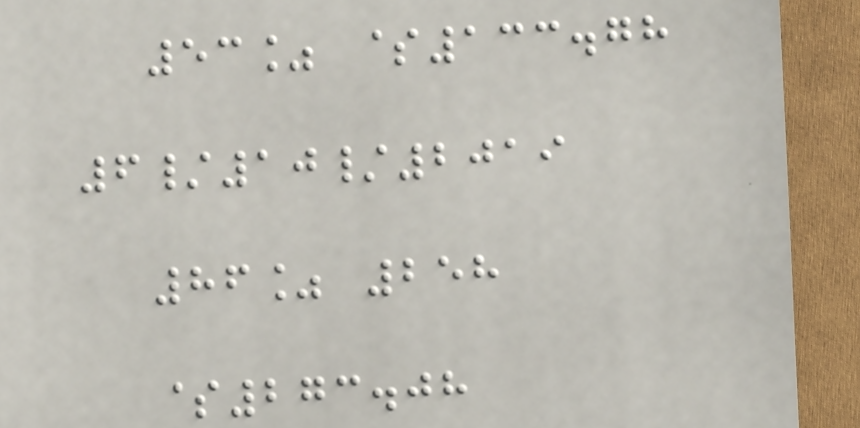53% $133.78
6/10/2019
86% 258
$273.08
